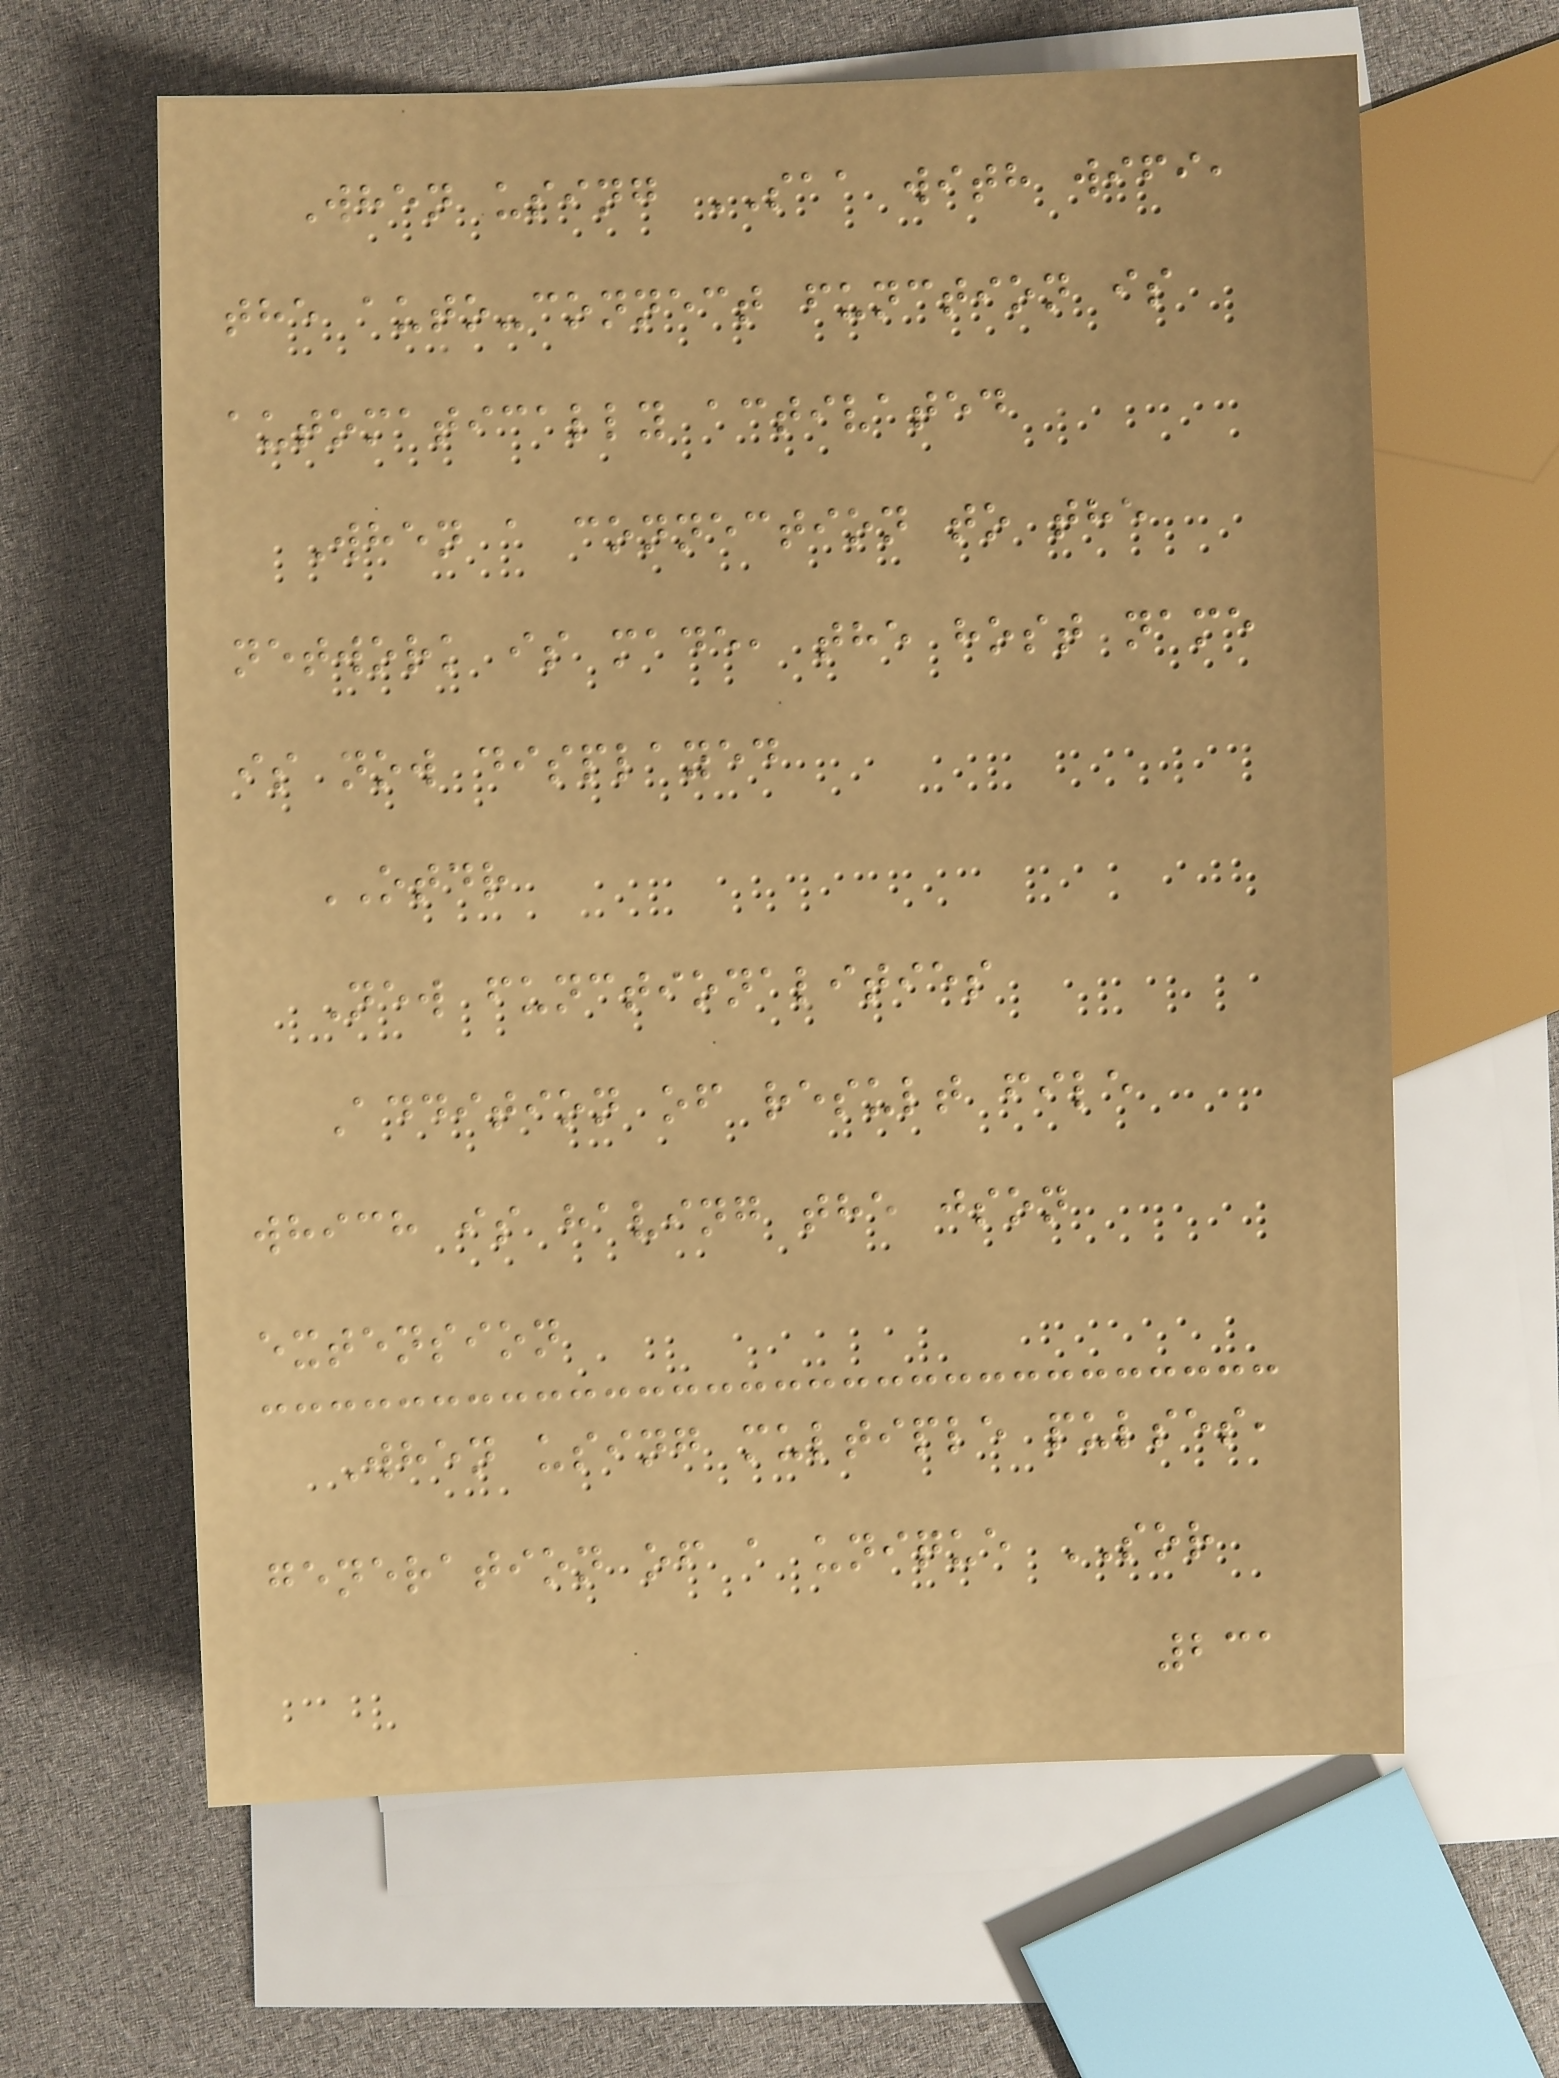When using SAA with wifi,
the auto-connect function is
automatically activated
When a connection to the
network is made, the host name
is now displayed
OTDR
New functionalities
Addition of result file
which is having the json
extension
When using multiple pulses,
generation of a unique SOR
231
